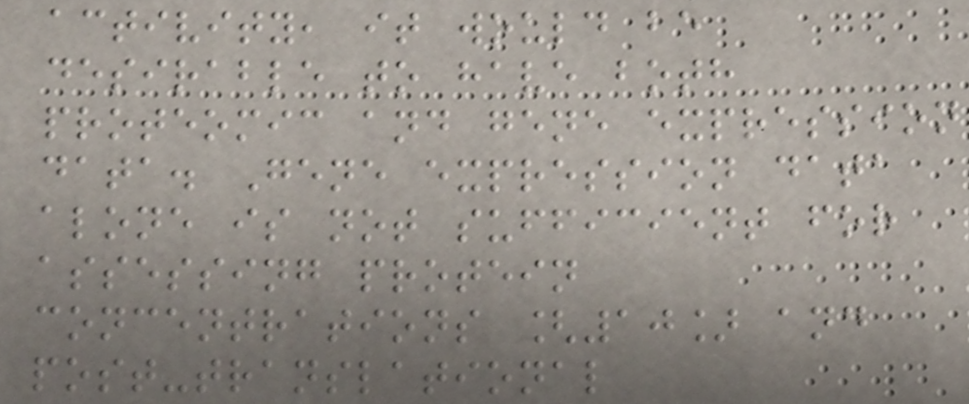activity, it would be
desirable to have both
proteomic and gene expression
data. Gene expression data
alone is not sufficient for
assessing protein
concentrations [10] and
post-translational
